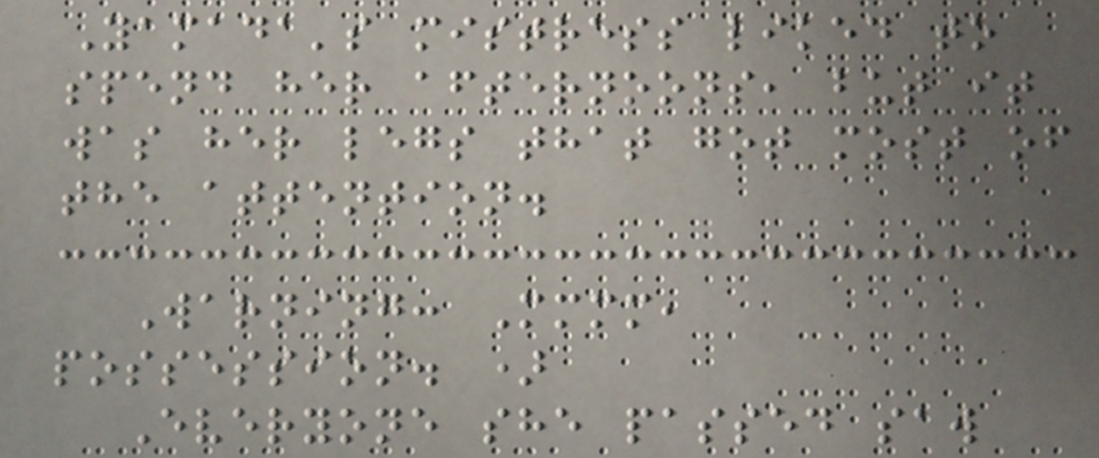Yamada's mistress liked to
spend her afternoons, but it
was her legs that got most of
the attention.
Warning: Mmmm,
possession. )
Everyone she passed saw
